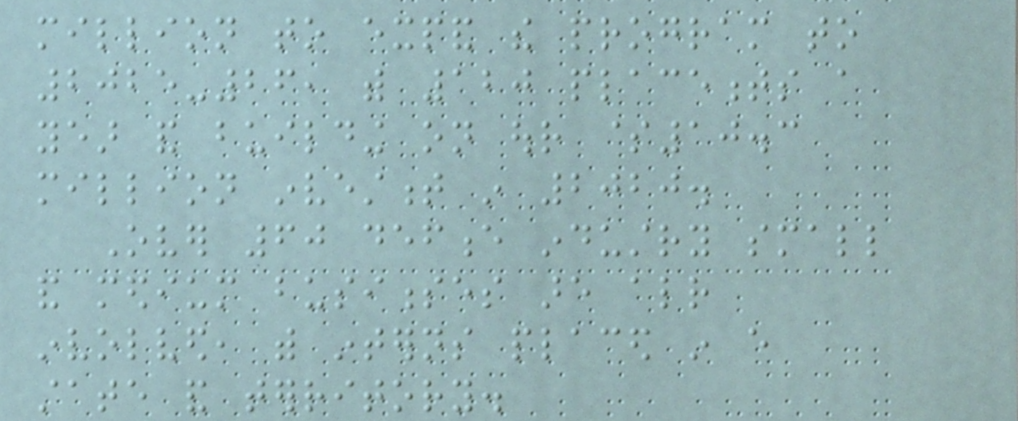million to expand the program to
2025-26, with 120 placements a
year and building on our $10.3
million investment in 2020.
Over 60 defence industry small
and medium businesses are already
involved, with interns placed in every
state and territory.
